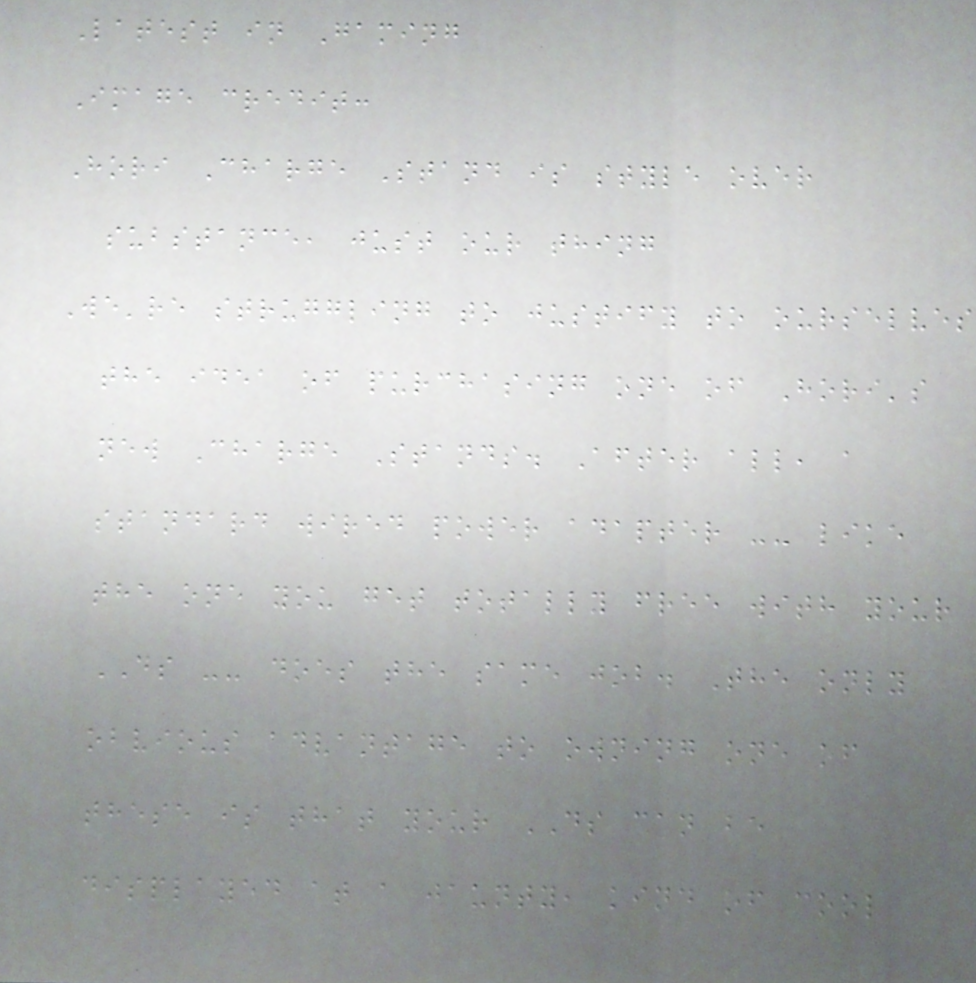Latest in Gaming
Image credit:
Hori Charge Stand is style over
substance, just our thing
We're struggling to justify to ourselves
the idea of purchasing one of Hori's
new Charge Stands. After all, a
standard wired power adapter -- like
the one you get totally free with your
DS -- does the same job. The only
obvious advantage to owning one of
these is that your DS can be
displayed at a jaunty, kind of cool
